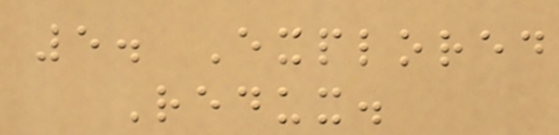5. Explored
Redux.
